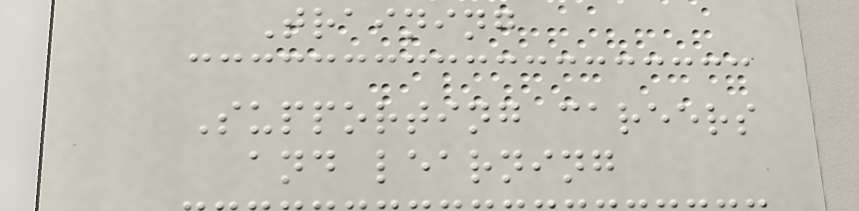Training
Supporting careers
and learning
